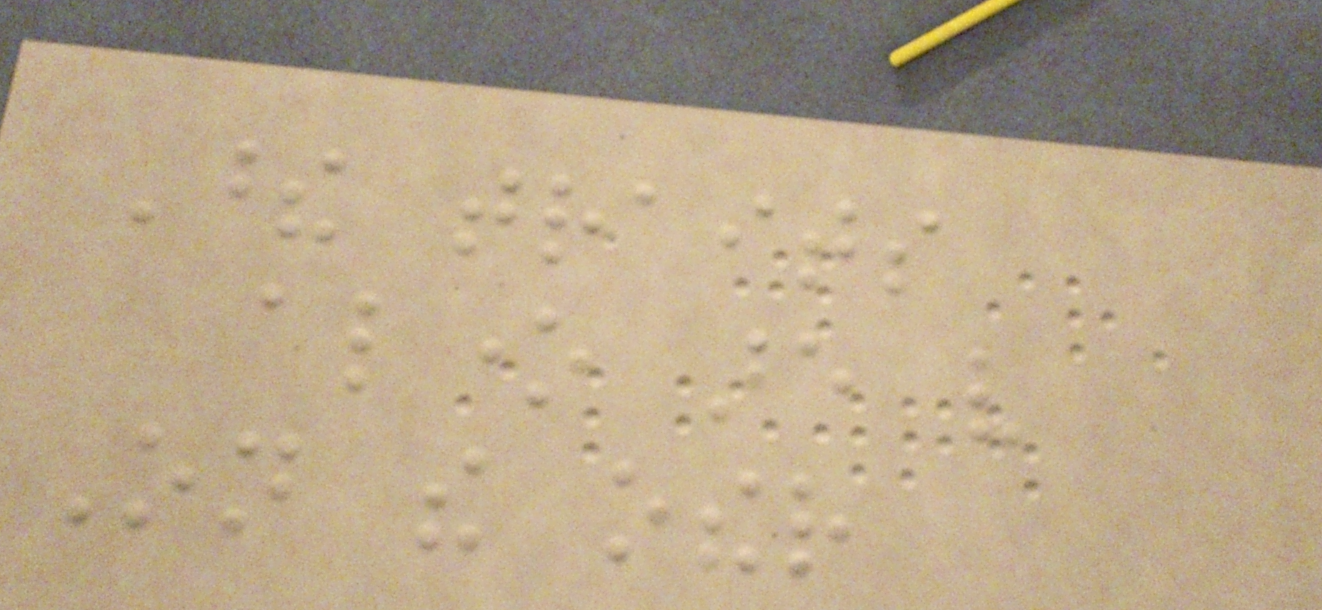These traits
alone are very
On the other
